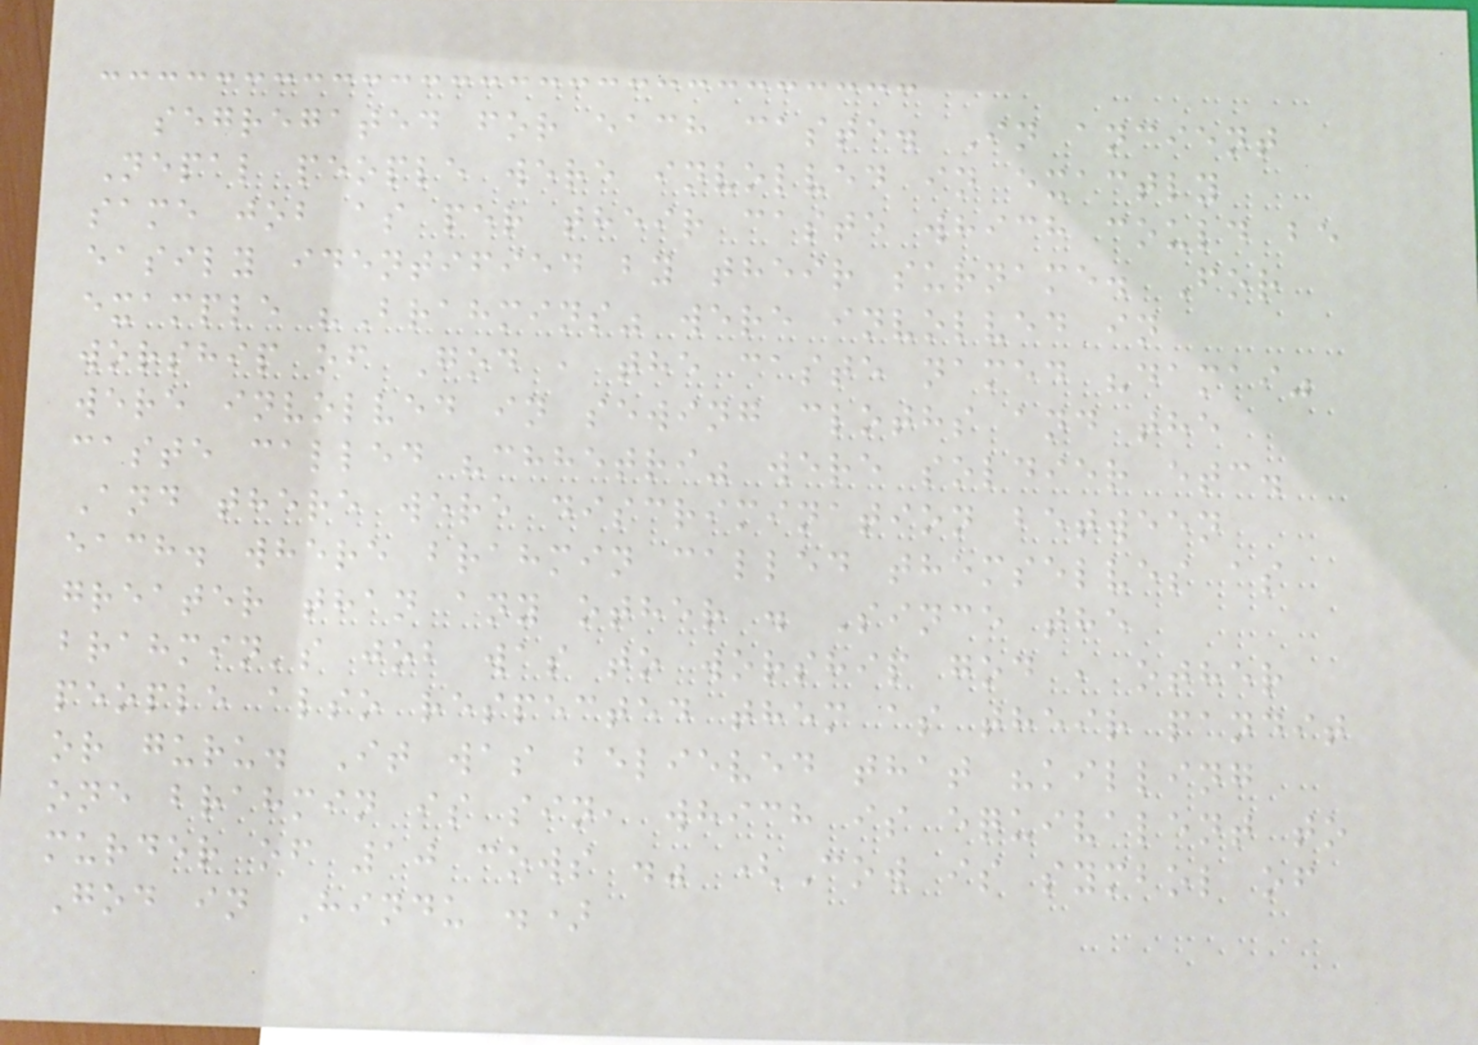segregated for each caste. In ancient
Nepal people were involved in exactly
same job as per their caste which could be
easily identified by their surname. For
example "Brahmins" were involved in
worship of God , the caste named "damai"
were involved in sewing cloths and the
caste called "chhetri" were soldier etc.
And there were discrimination between
each. where brahmin called themselves as
greater than any other . Since the
brahmin's job was to worship god , other
people also respected them as their pandit
or guru. It was believed that "killing
one brahmin is sin, which is equivalent to
murder of 10 cows ." (Cow is symbol of
God in Hindu .)
